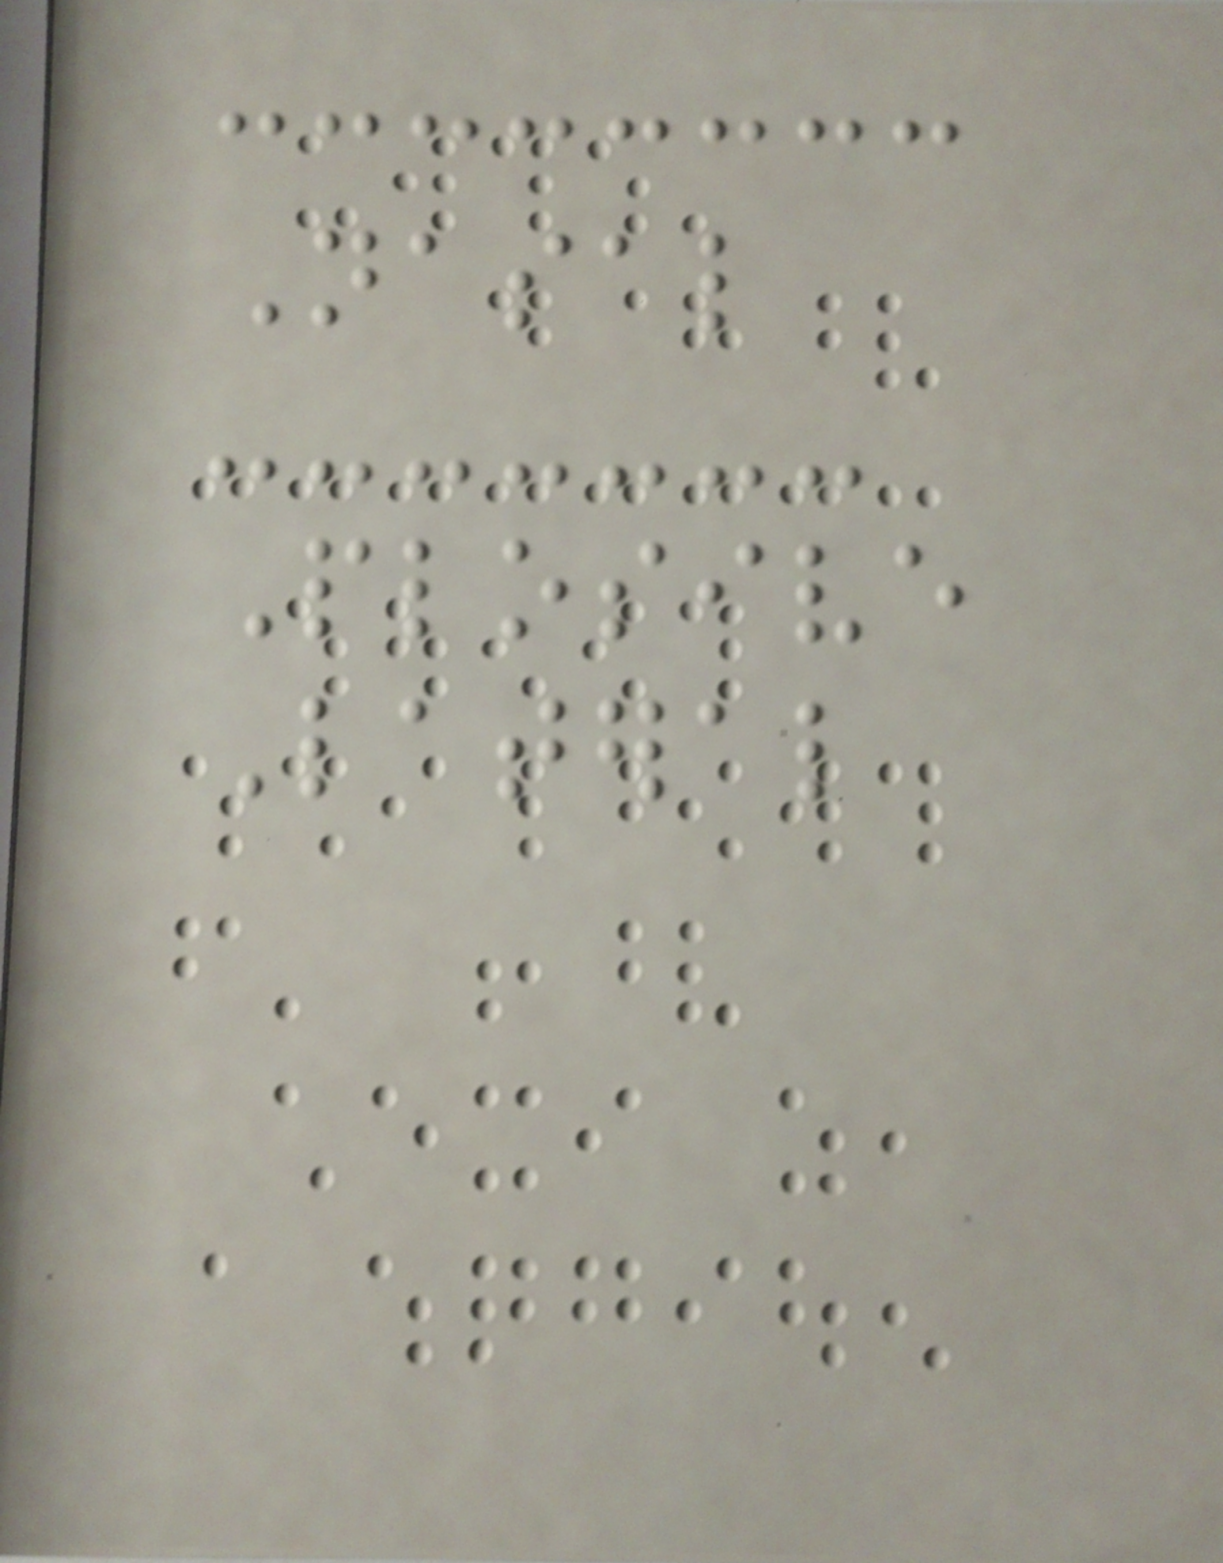Nasal
Plosive
Lateral
